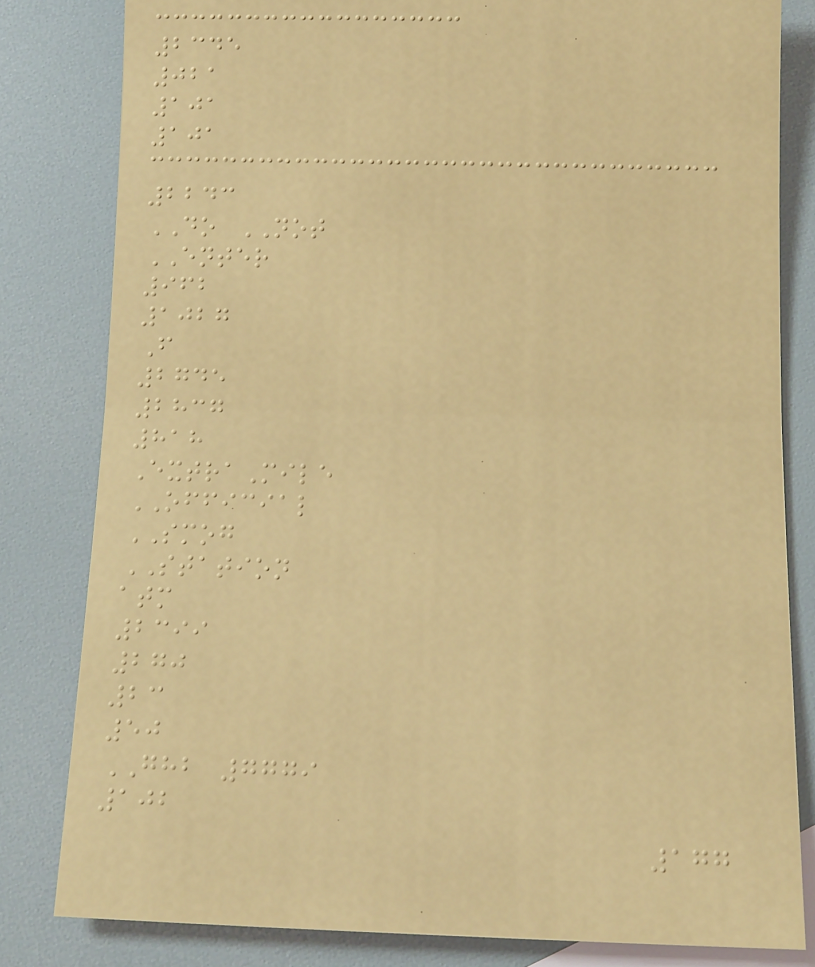2345
021
101
101
2243
DO NOT
ENTER
962
1027
F
2745
2837
818
ExtraMile
OFFICIAL
SMOG
STATION
atm
2399
270
23
50
GHB 7779
102
177
